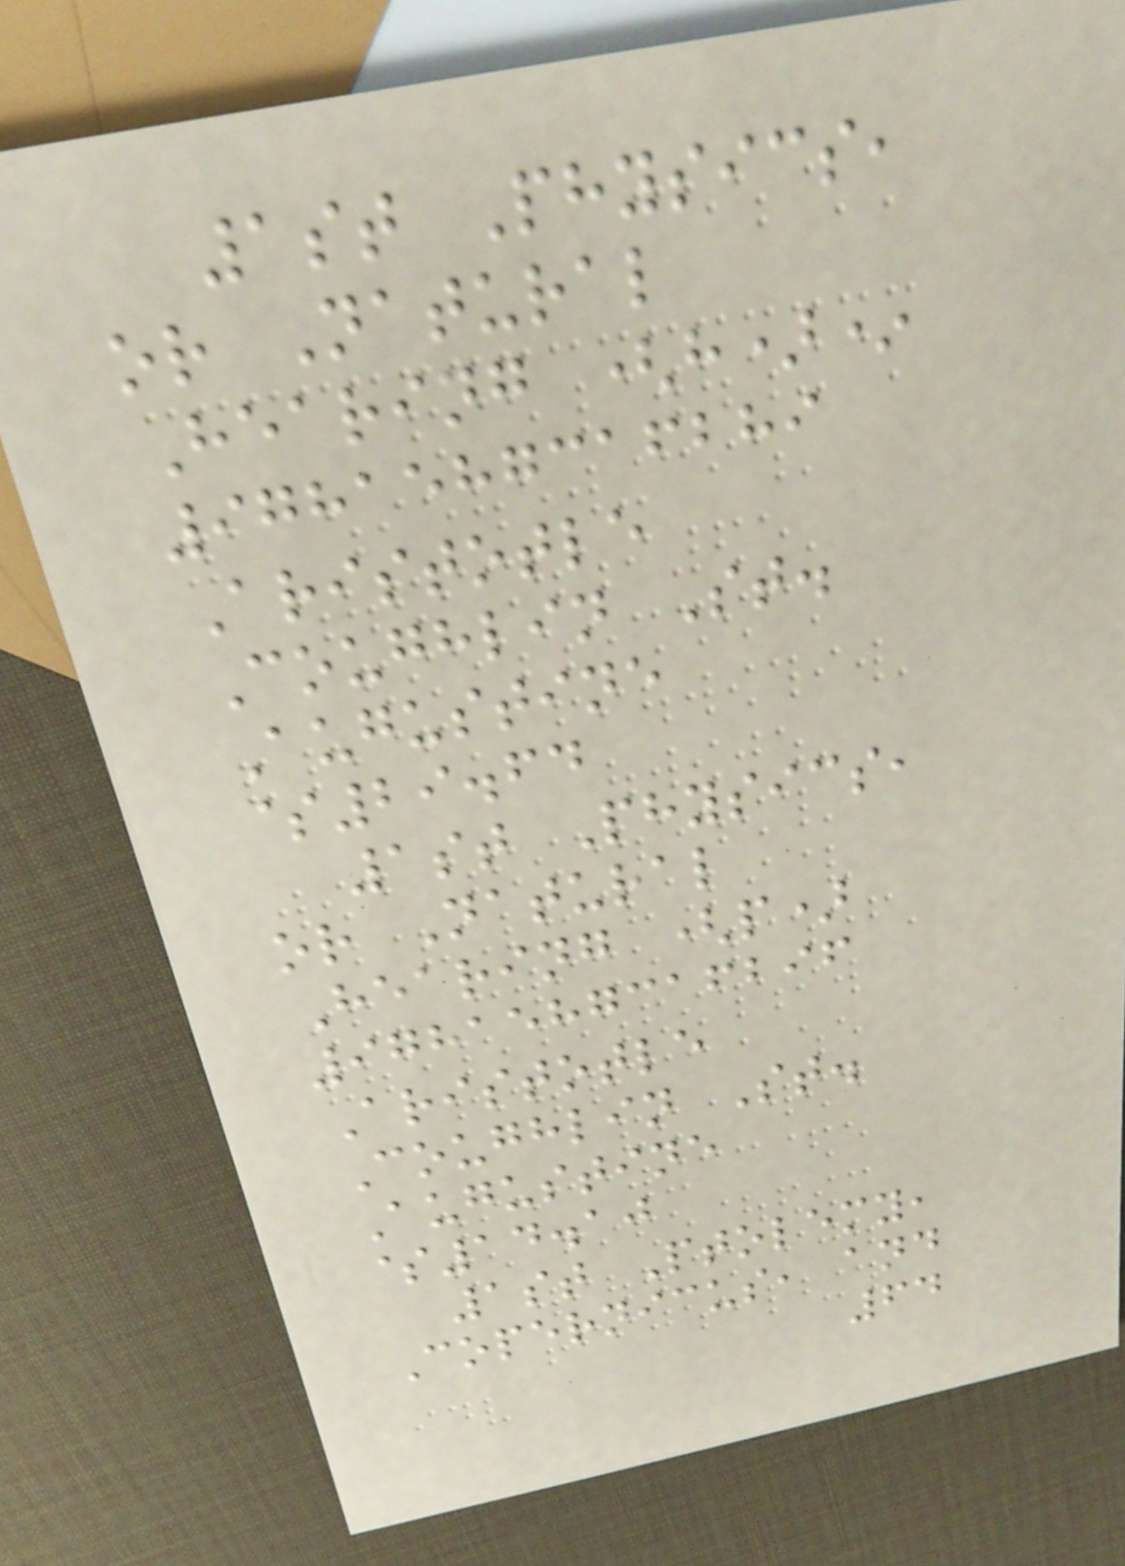1st Physics,
or Natural
Hearing (h)*
9781587316289
Aristotle
Coughlin St.
Augustine
$29.64
1st Physics,
or Natural
Hearing (p)
9781587316296
Aristotle
Coughlin St.
Augustine
$14.10
1st Ptolemy,
Copernicus, and
64
